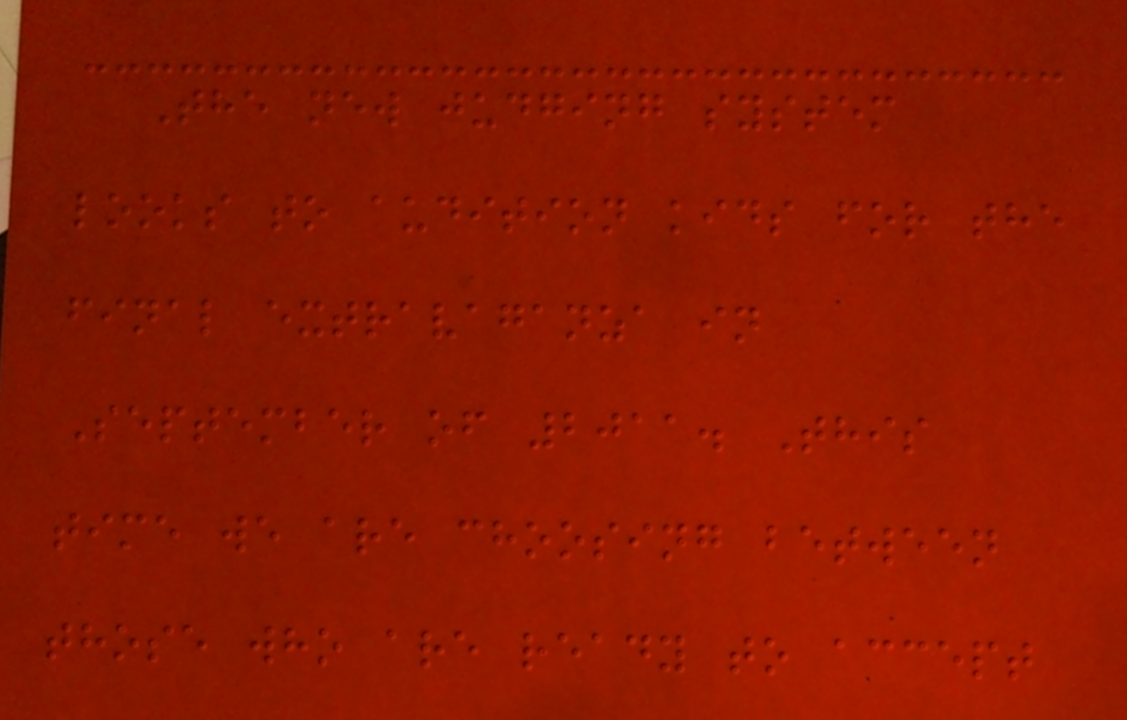The new judging system
looks to audition kids for the
final extravaganza in
September of 2011. This
time we are choosing between
those who are ready to accept
